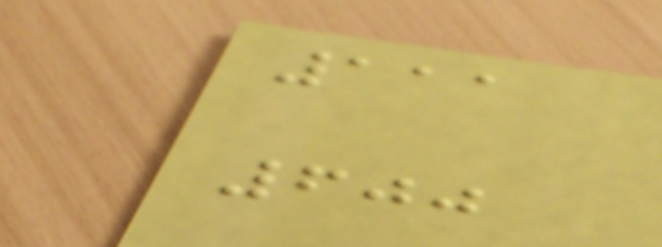111
600
